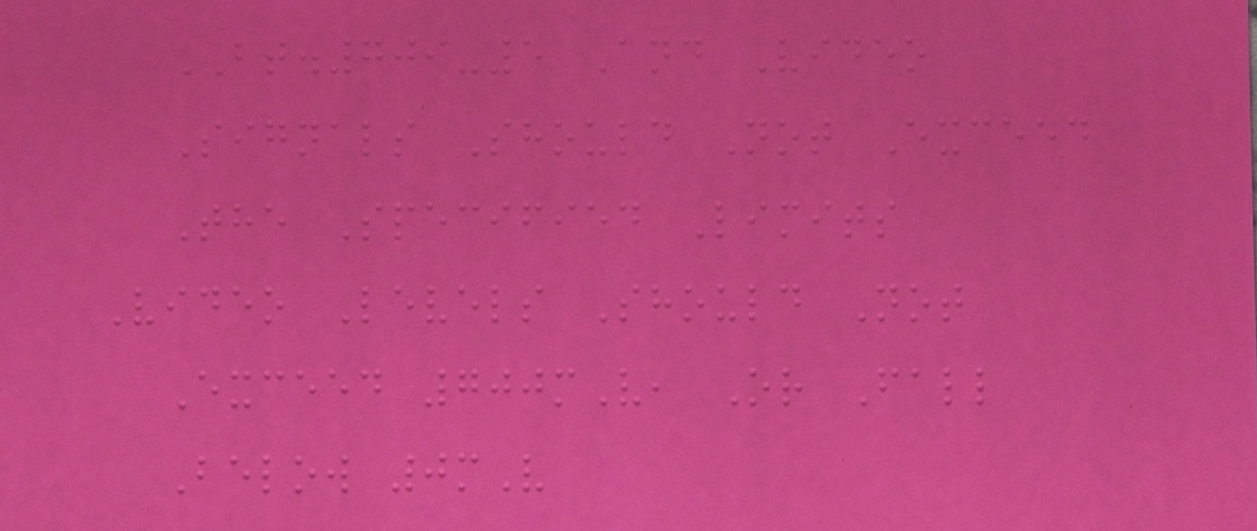BT.709-5 And Video
Signals Should Not Exceed
The Specified Limits
Video Levels Should Not
Exceed 700mV, Or Fall
Below 0mV
